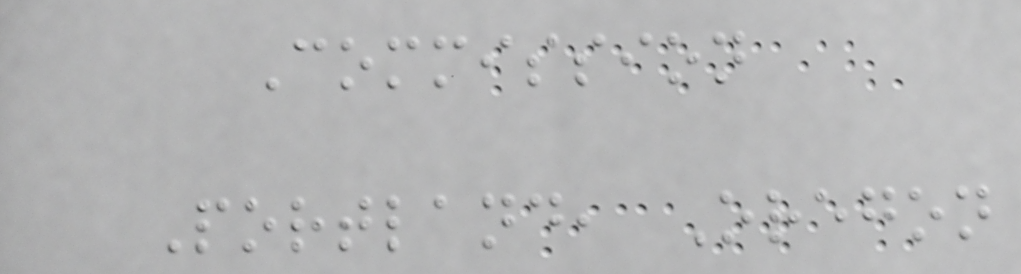Commission
Portland, Oregon
